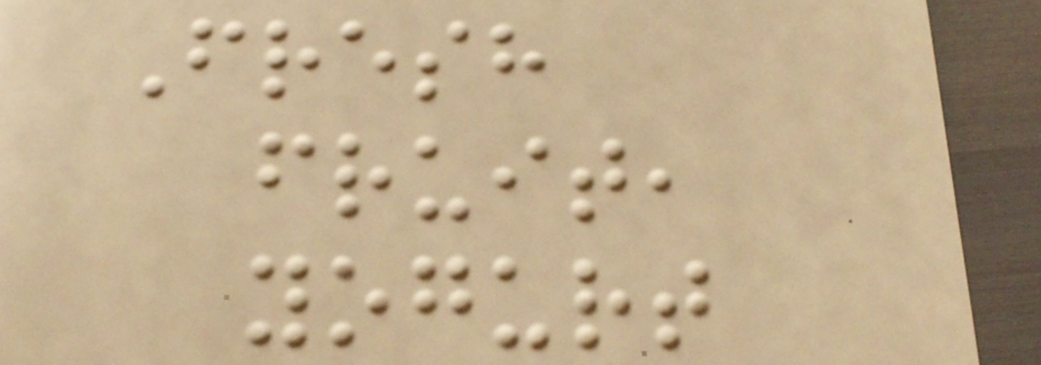Fresh
fruit,
yogurt
